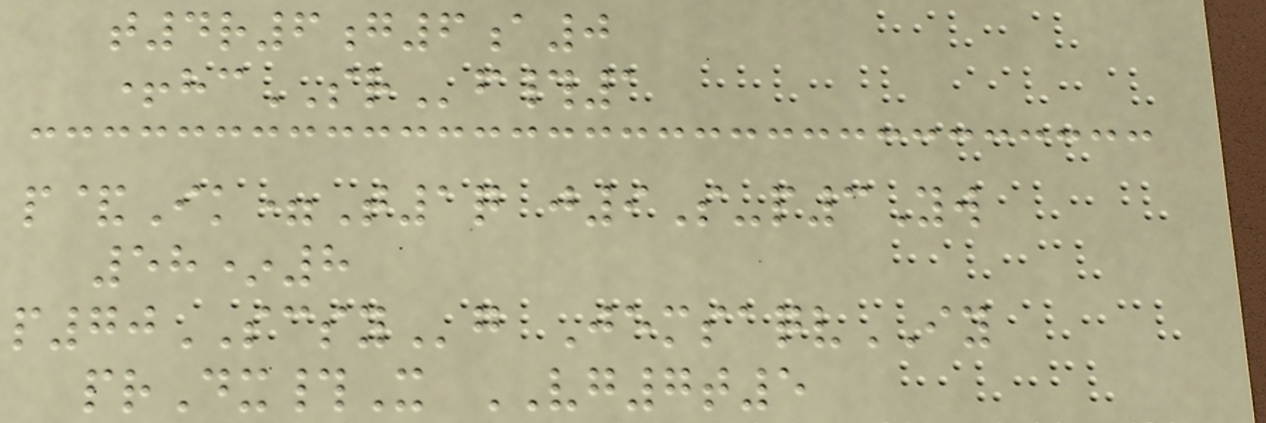t4r6g6a0
+hcSRf#1
p&Ik=T1q j9S-p3Yw
58*8
p70SCSYg JemsaqvIY
prDx#X VG7t5
